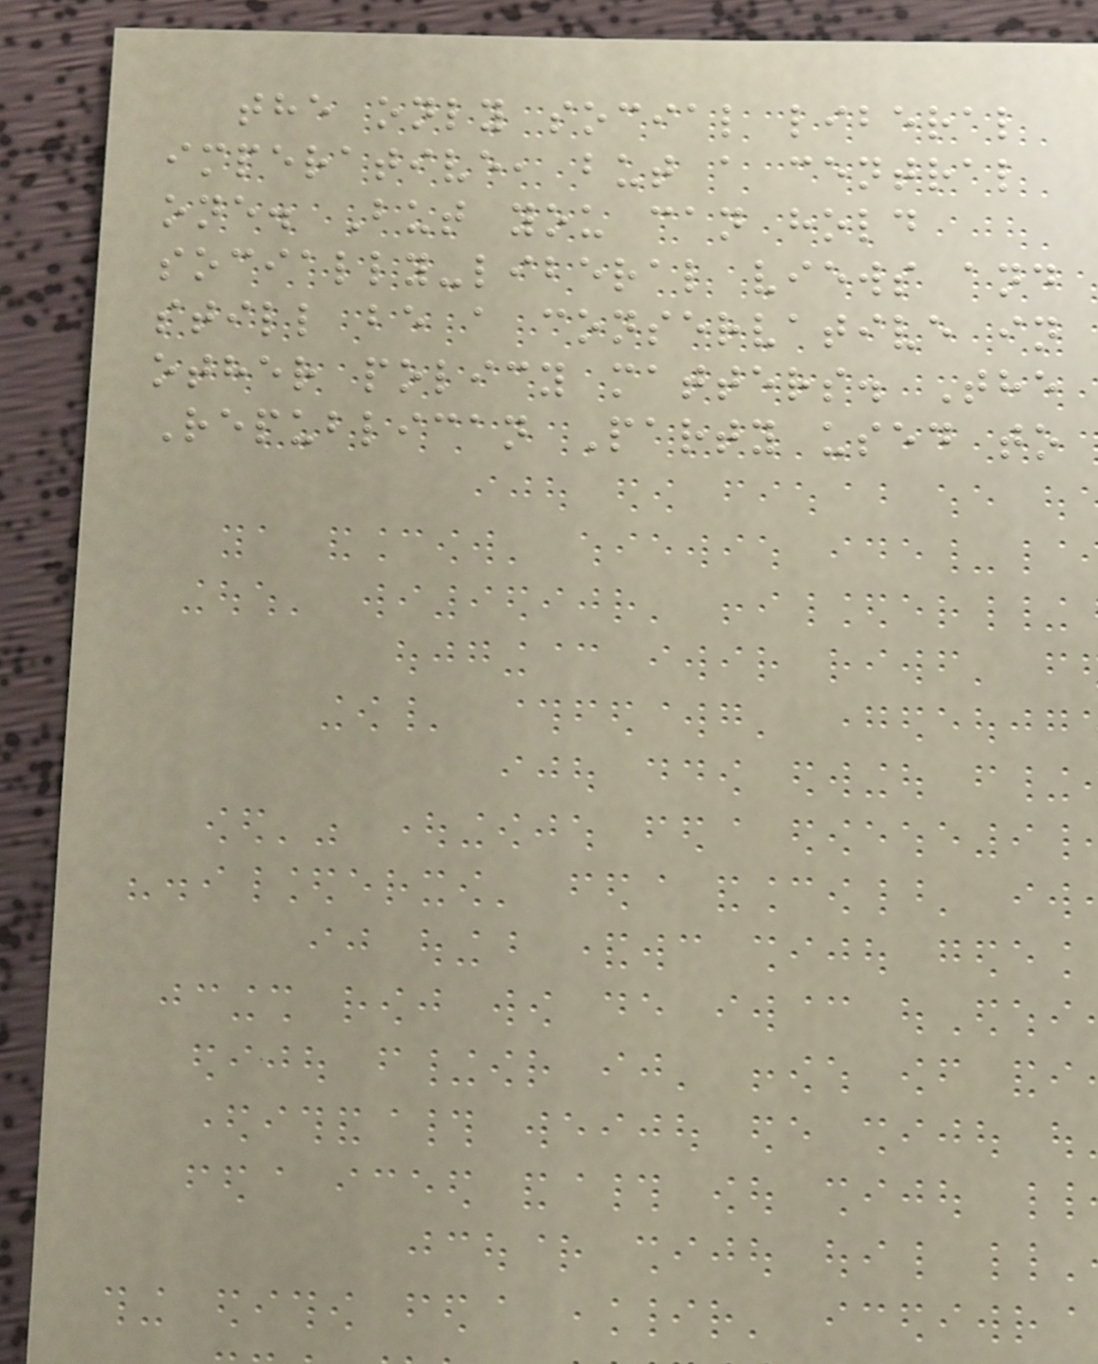the only social liberal
imperative, but a central
one. But you can hold
socially-liberal views and
still be a conservative in
other policy matters. The
Republican Party used to
